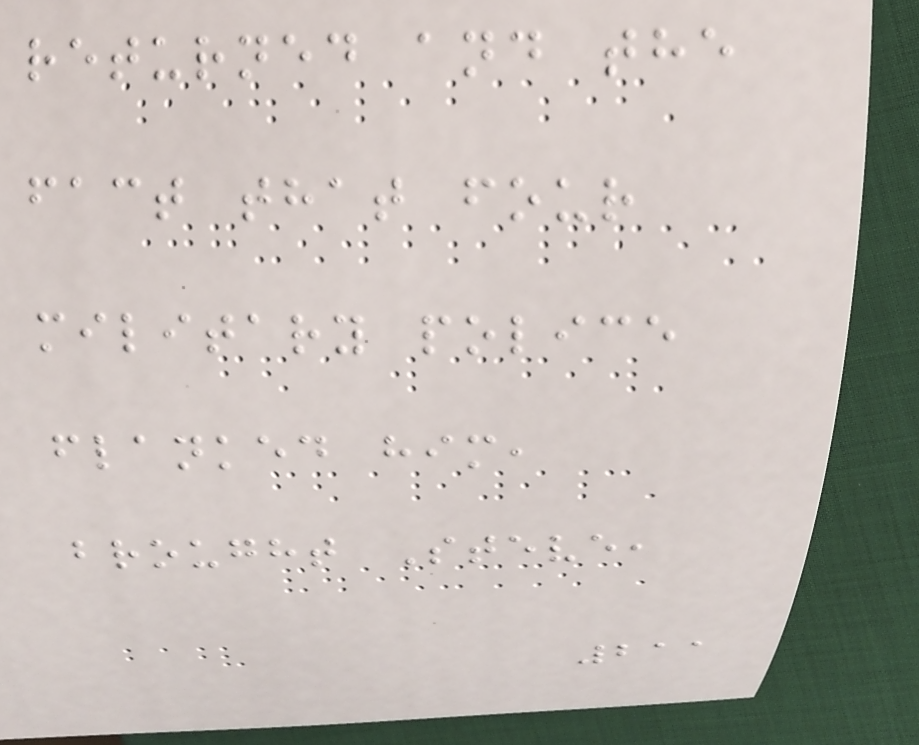returned and the
fact that four
military police
flanked him,
brought Steve,
211
